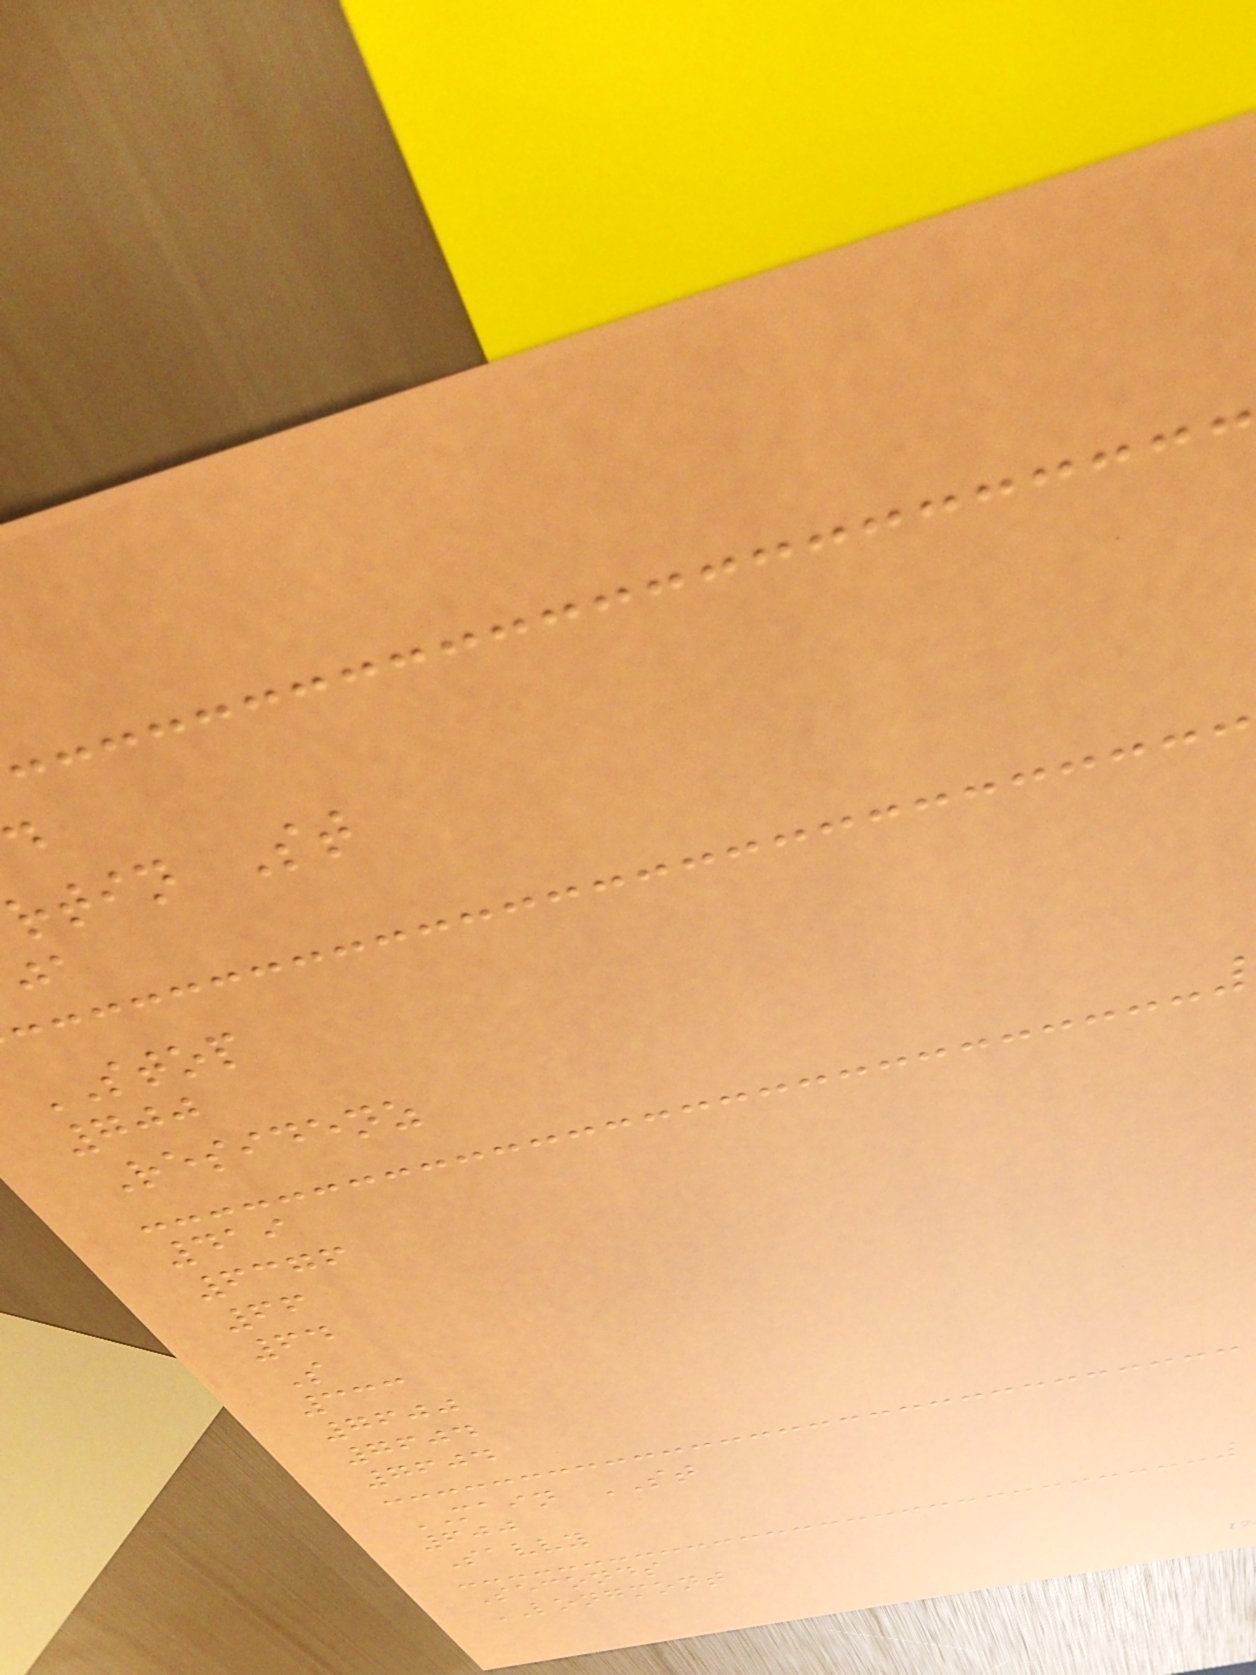rtin St
STOP
700
Residenz
419
6376
66
64
S
333
7600
7604
7604
MAIN ST
600
Savvy
Seconds
LONGMONT
